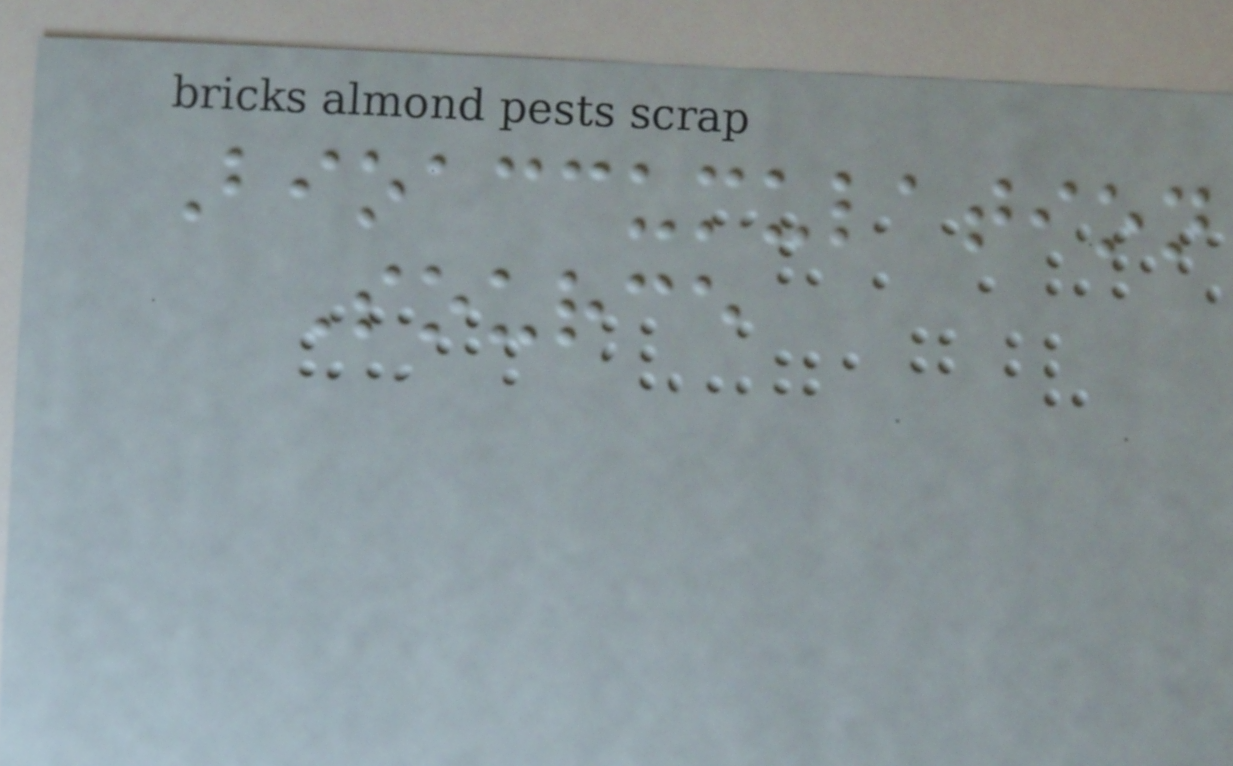Bioaccumulation
Source
